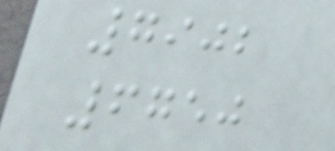7902
6750
